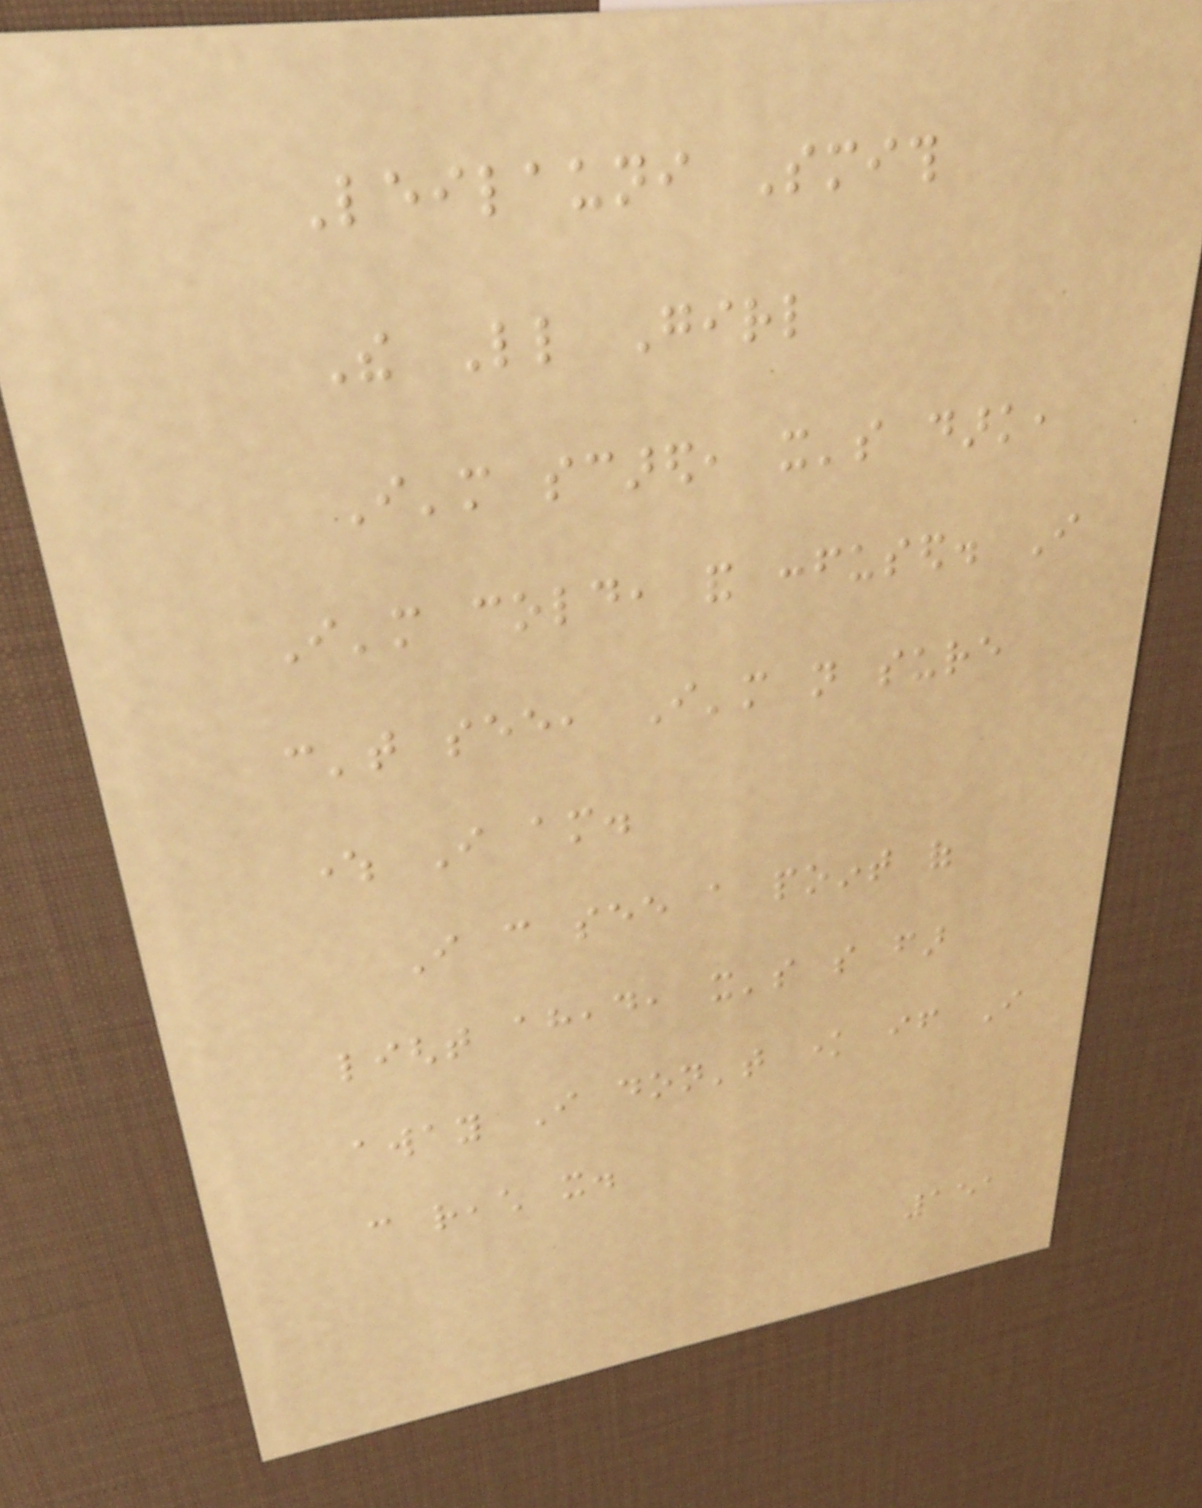Leilauni Smith
The Little Girl
I'm scared, it's dark,
I'm cold, and confused. I
can't see, I'm not sure
where I am.
I can see a point of
light ahead, it's so far
away I don't know if I
can reach it.
151
